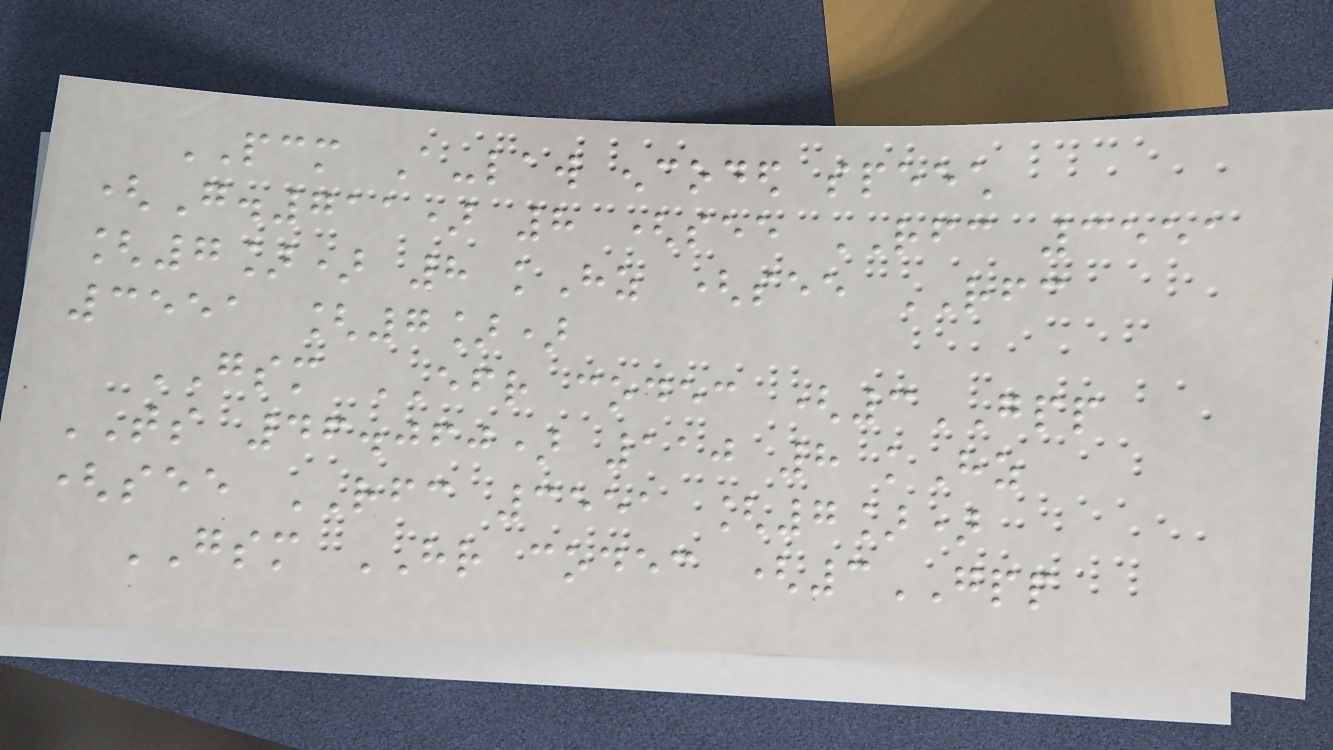PCM A-law encoded speech
(G.711) 8 (see RFC 3551
[7]) 8 kHz (see RFC
3551 [7])
GSM EFR codec (3GPP
TS 46.060) 110 8 kHz
(see RFC 3551 [7])
GSM HR codec (3GPP
